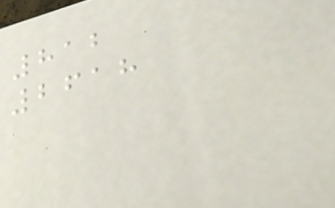812
2618
